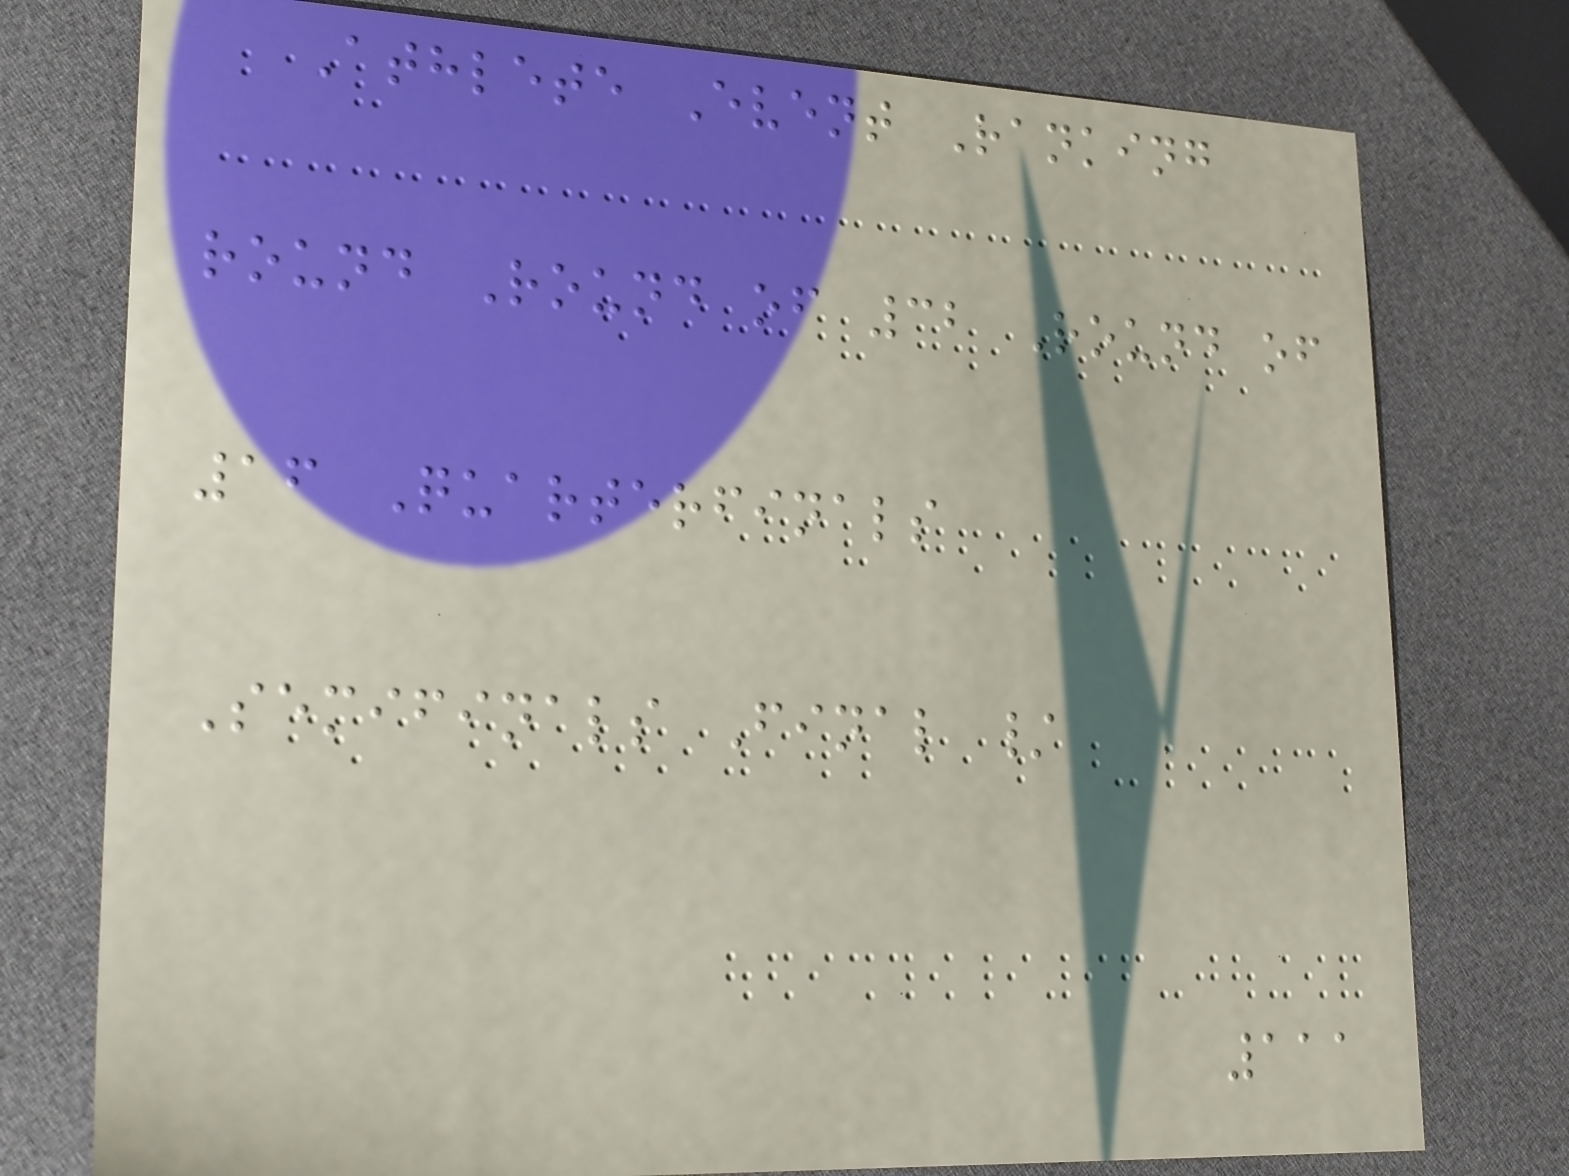Athlete Event Ranking
round Round of 32 Round of
16 Quarterfinals
Semifinals Final /
111
